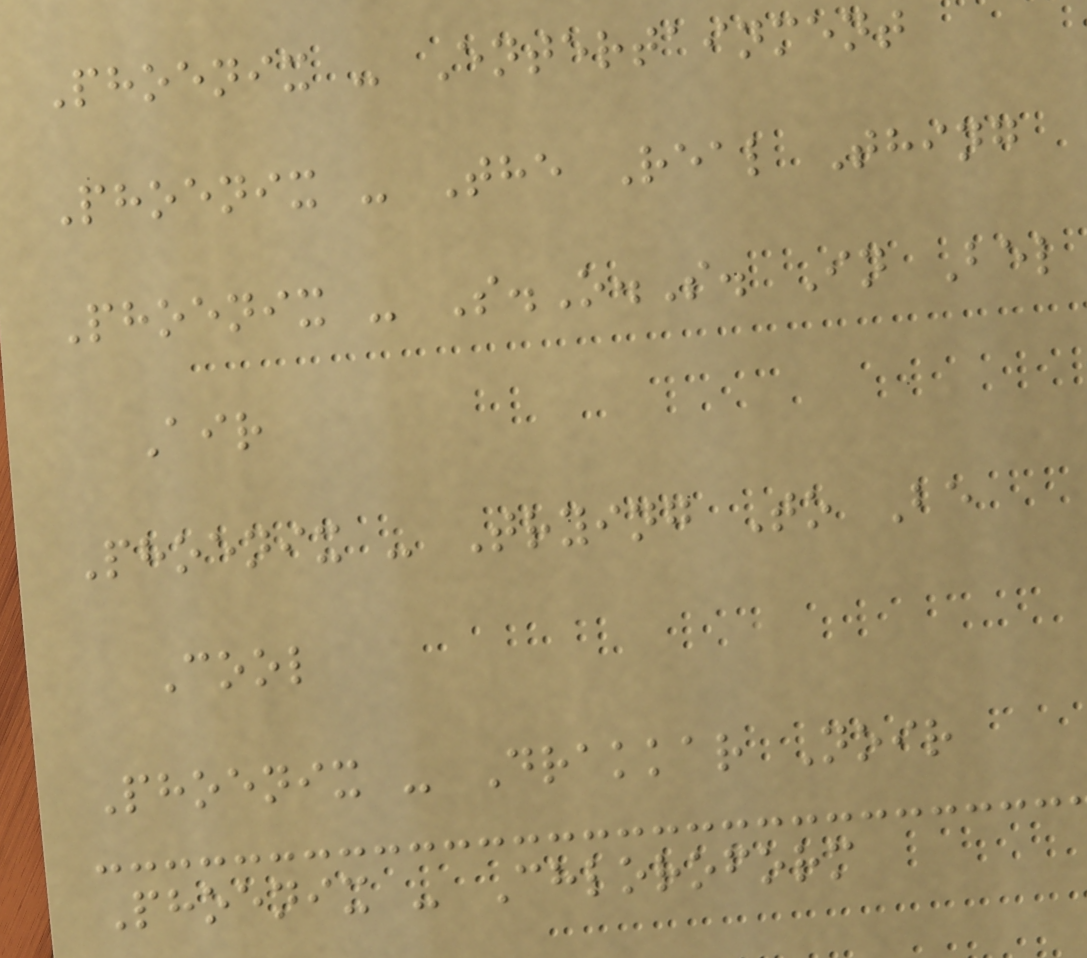Phoenix - Entertainment
Phoenix - The Real Thing
Phoenix - S.O.S. In Bel
Air
Phoenix - Trying To Be
Cool
Phoenix - Drakkar Noir
Phoenix - Chloroform
